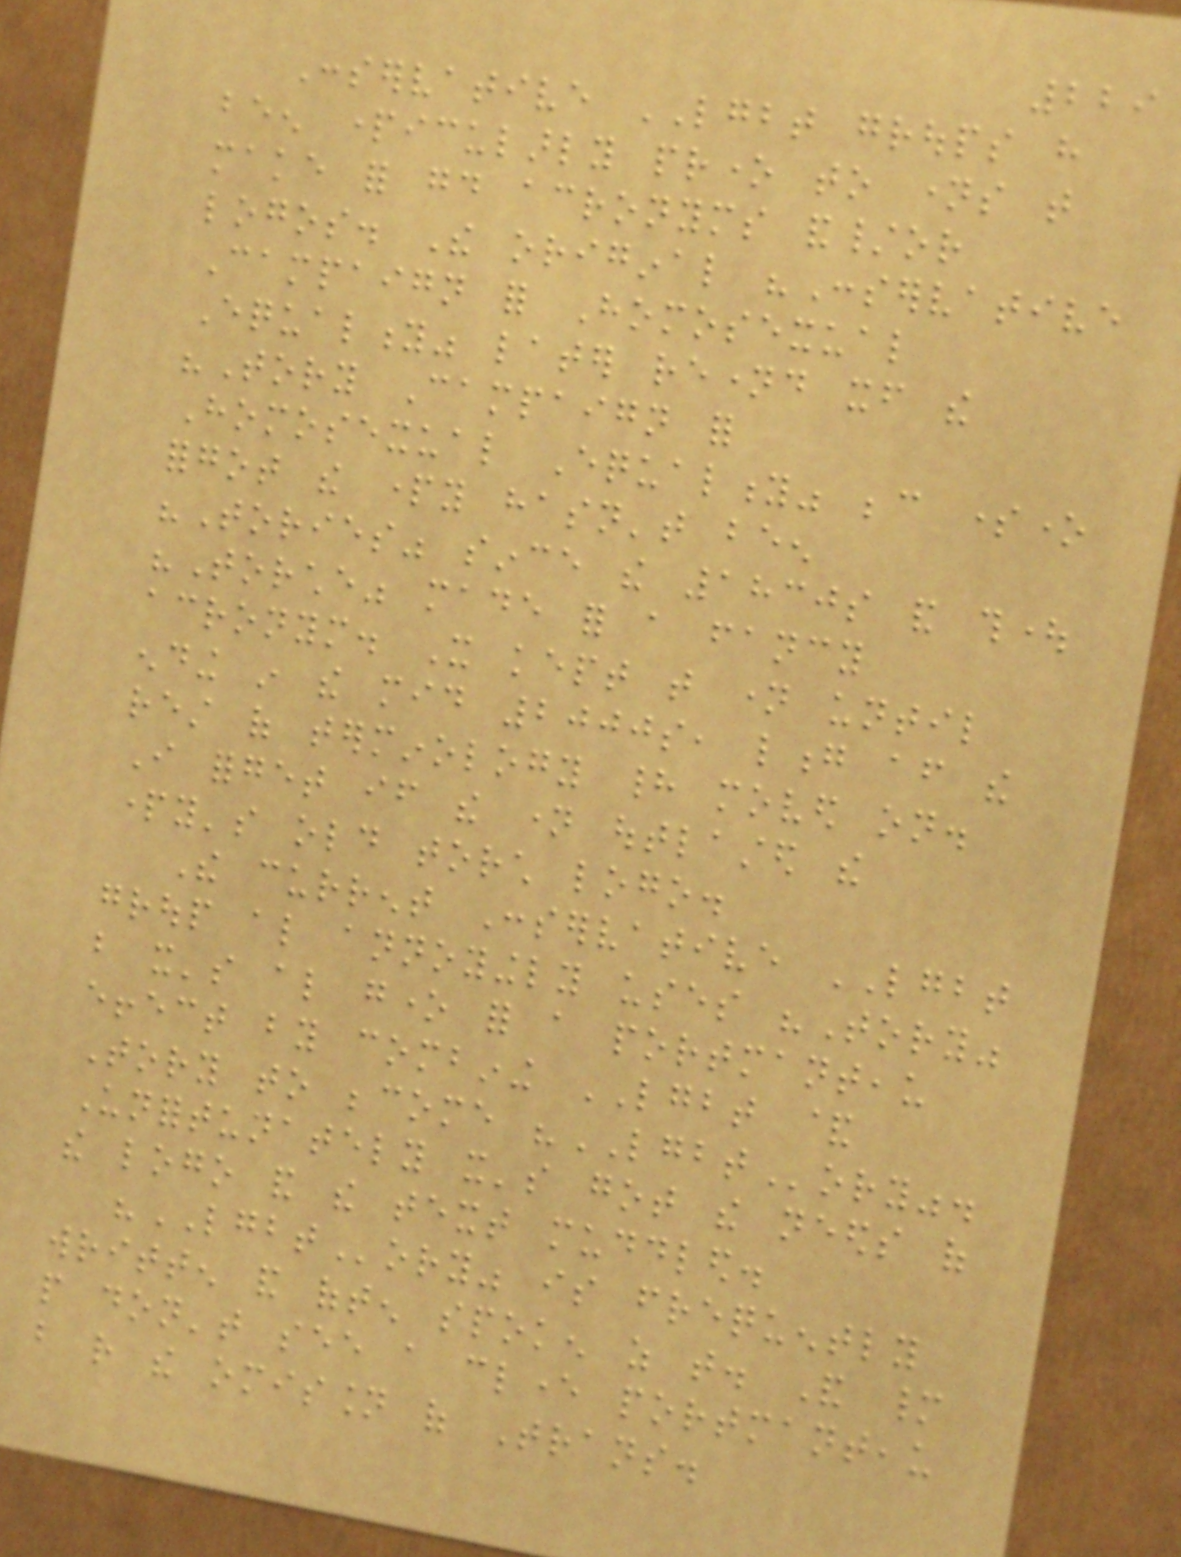229
Conservative LGBT groups have
been particularly prone to names that
make for good acronyms and/or
logos. The original "Conservative
Campaign for Homosexual
Equality" later renamed itself the
"Tory Campaign for
Homosexual Equality" because someone
forgot the party hasn't been
"Tories" since the 1830s and thought
"Torche" made for a fancy
acronym. It kept that name until
ending in the mid 2000s, long after the
rest of terminology had moved on.
I forget if the name outlasted the
party's old torch logo.
The current Conservative LGBT
group also annoyingly uses "Tory"
but it's also gone for a portmanteau
effect by combining LGBT &
Tory to become "LGBTory".
Unfortunately it's got the needs of
the logo and the text muddled.
"LGBTory" is frequently
written and often spoken as that. And many
people don't see a clever portmanteau
but rather the omission of Trans.
